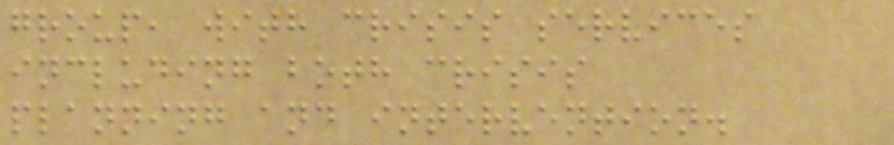group, with crisis services
including both crisis
planning and intervention.
